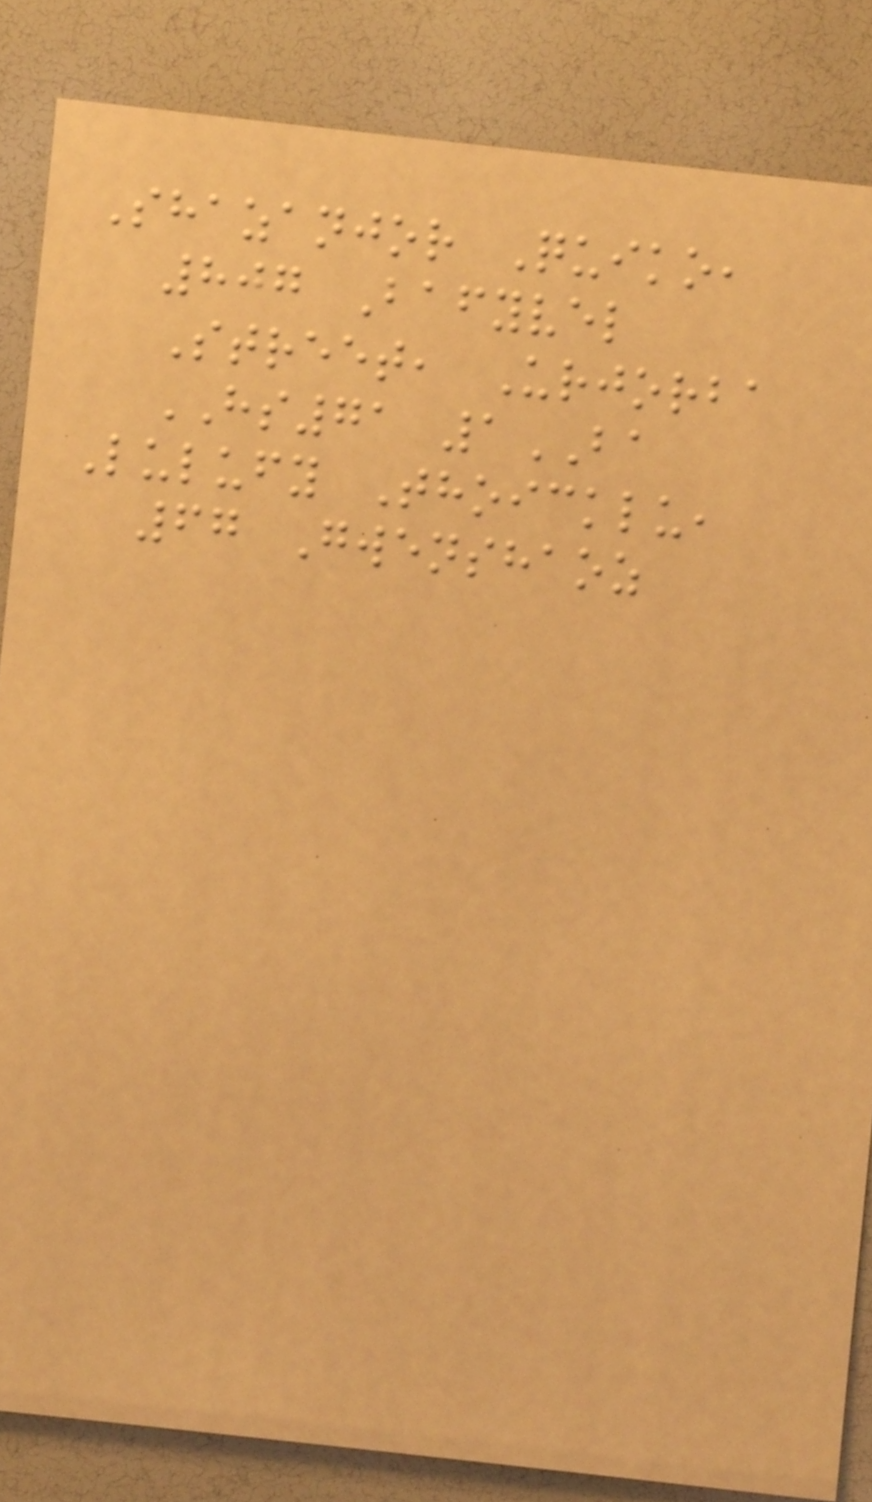Shazanjor Quiko,
807 Bafyvel
Street, Urjorba
HS71 1BA
Lulufy Thoicklu,
67 Gwenshaoz
